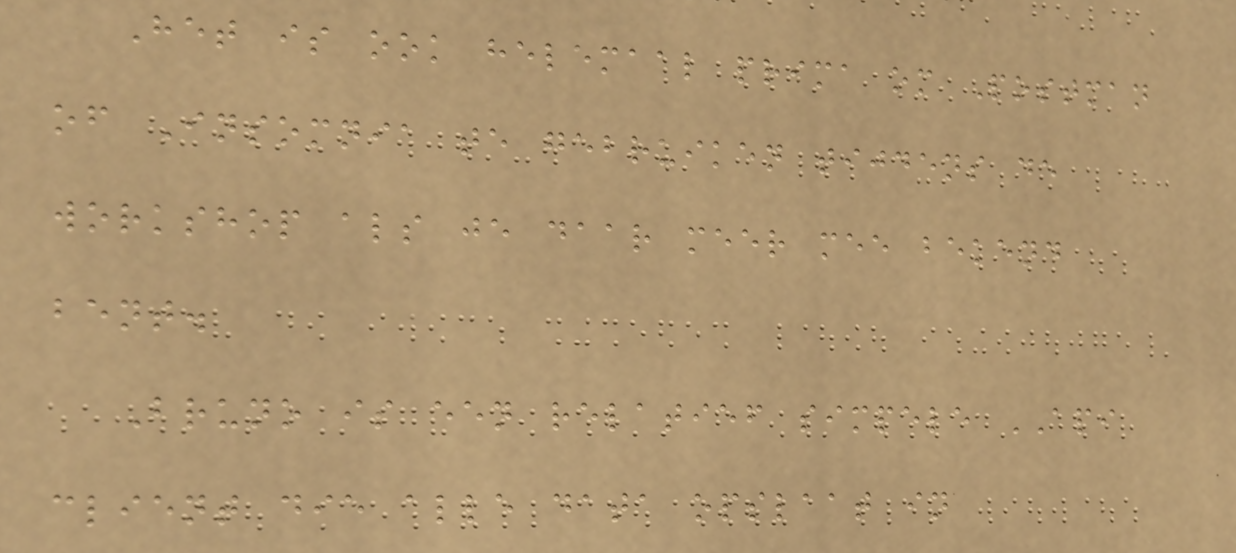Het is ook helemaal prima om Postman
of Insomnia te gebruiken tijdens de
workshop als je daar meer mee bekend
bent.
Bruno is een relatief simpele API
client die alle data opslaat in
